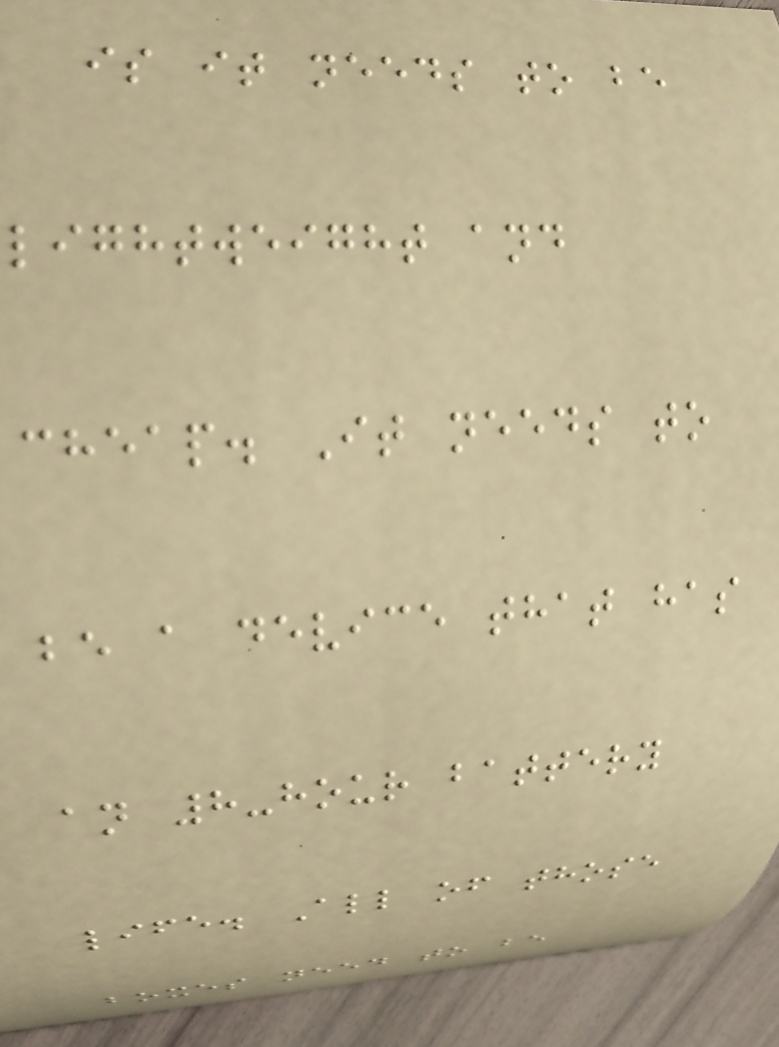is it needs to be
lightweight and
cheap. It needs to
be a device that has
an 8-hour battery
life. All of those
boxes need to be
